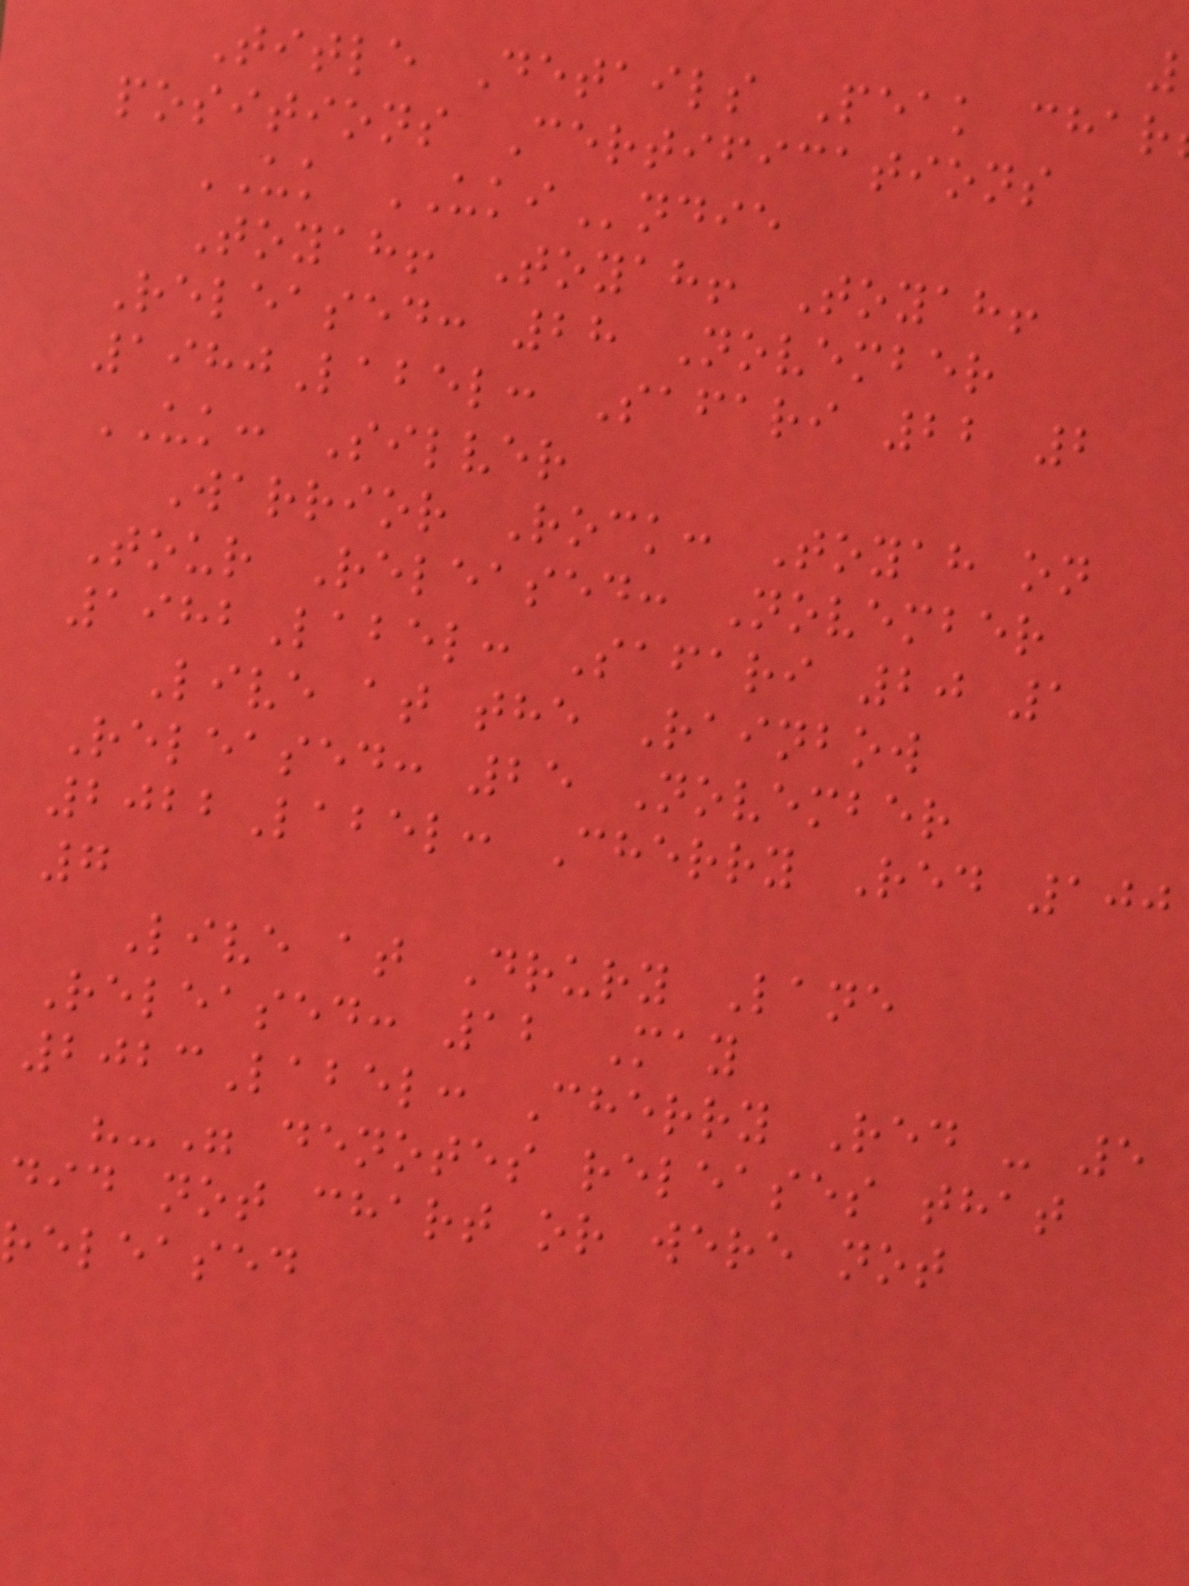Title Details Peak char
positions Certifications
UK UKIndie
Toyah! Toyah! Toyah!
Released: 28 November
1980Label: Safari 22 2
UK: Silver
Warrior Rock: Toyah on
Tour Released: November
1982Label: Safari 20 1
Live at the Rainbow
Released: 25 November
2022Label: Cherry Red 100
7
Live at Drury Lane
Released: 12 May
2023Label: Cherry Red - 5
"-" denotes releases that
did not chart or were not
released
